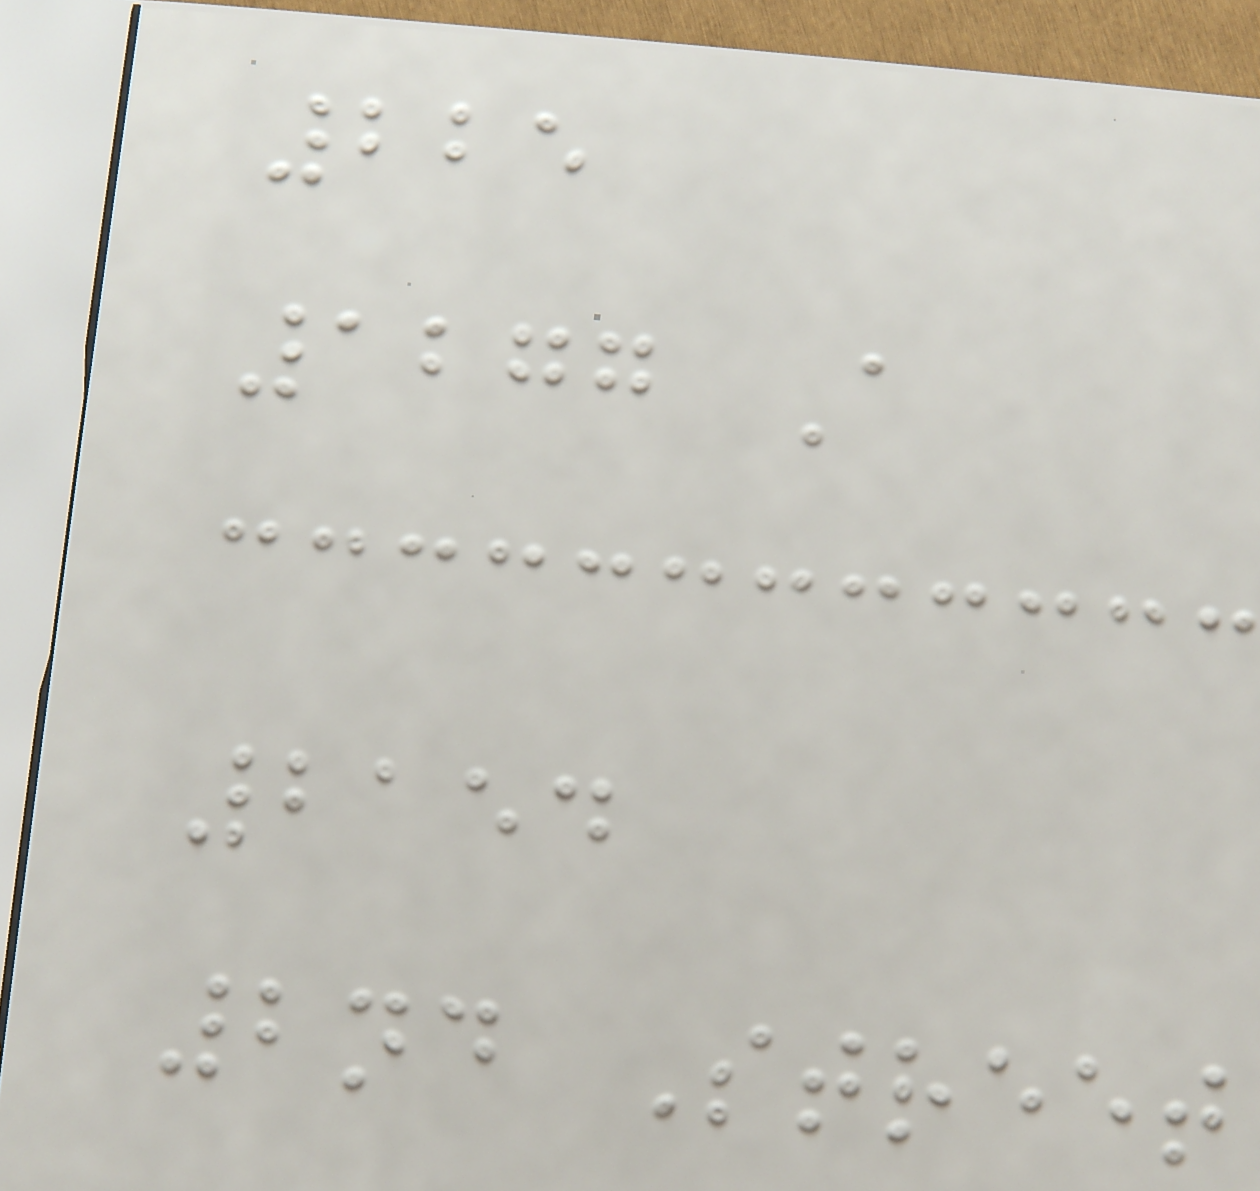225
1277 A
2154
2nd Street
